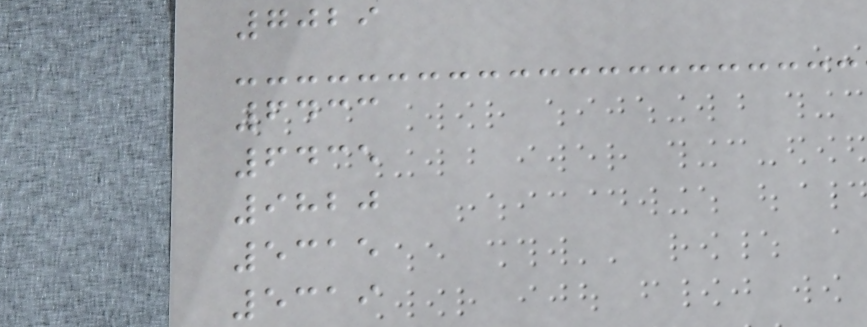7029
6433
6435
9820
5315
5319
